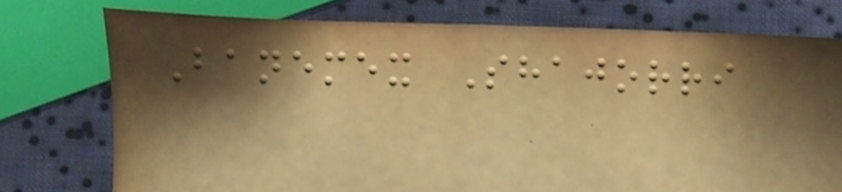Banemex Shajorri
